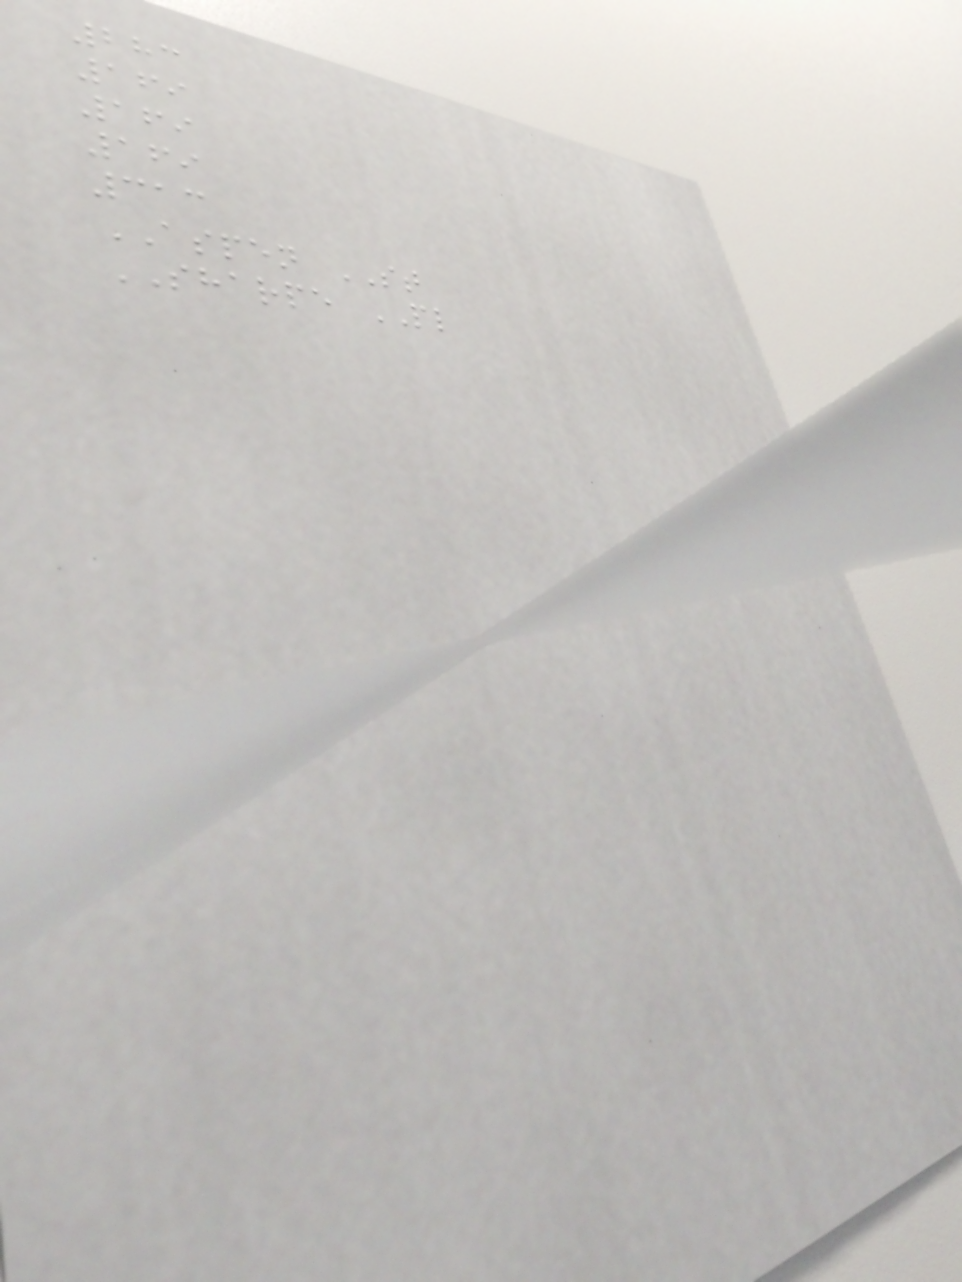283
169
169
169
313
ASPEN ST
SHARPE PL
